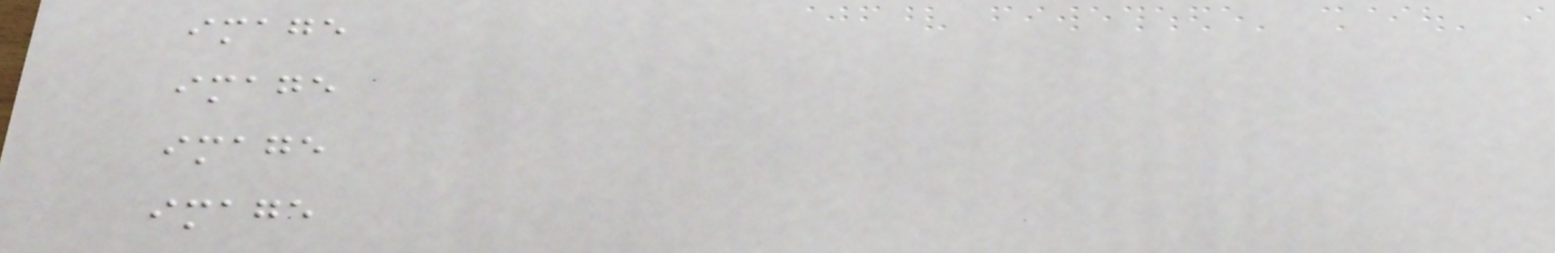image
image
image
image
